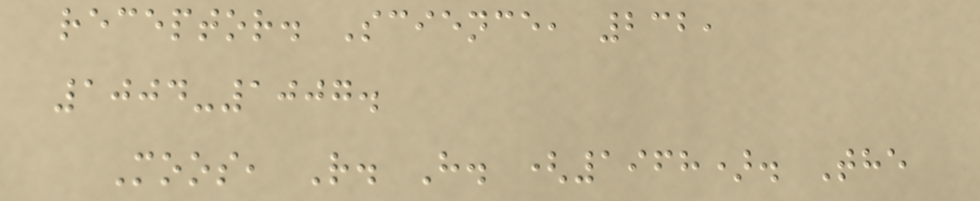receptor. Science, 232,
1004-1007.
Moos, R. H. (1968). The
